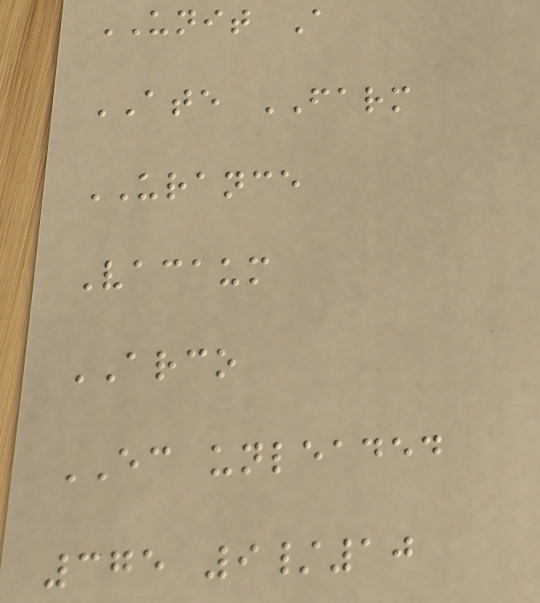UNIT A
ATE FARM
URANCE
Vacaum
ARCO
EC unleaded
375 9/10
